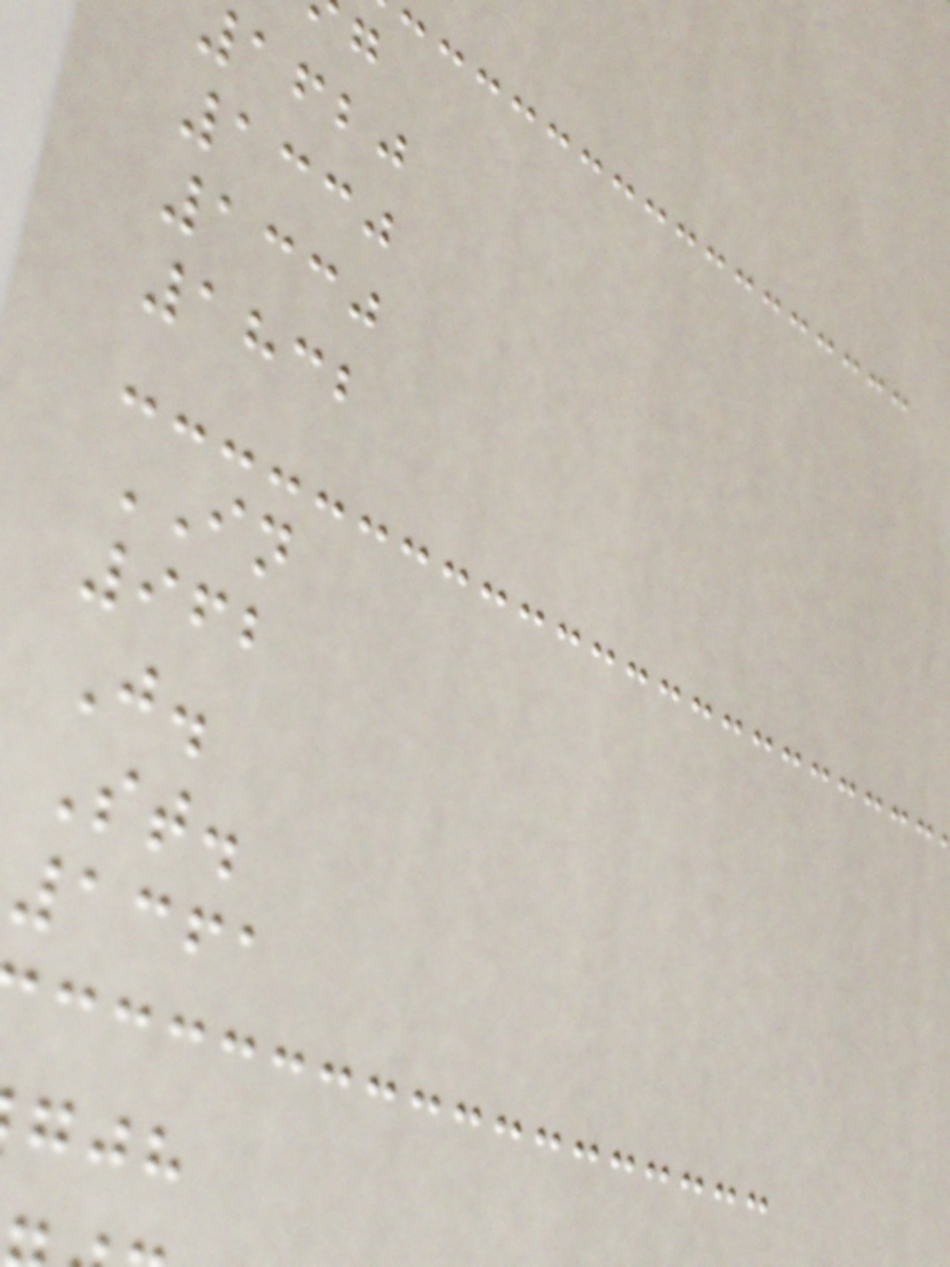afbj
1330
1330
1832
IN
962
J.
St.
1361
